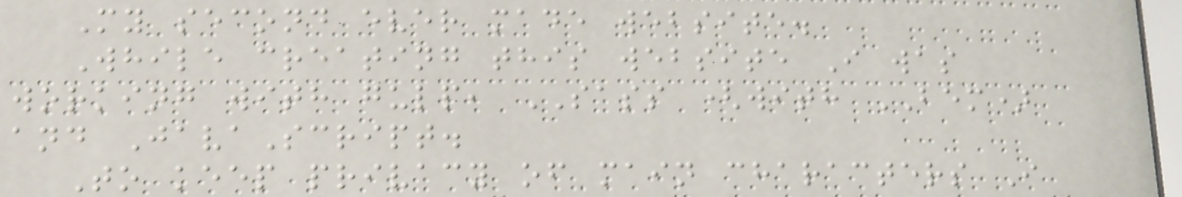My second ever made website.
While creating this website I was
working with gulp, SASS (with BEM)
and JavaScript.
To keep privacy of main characters I
